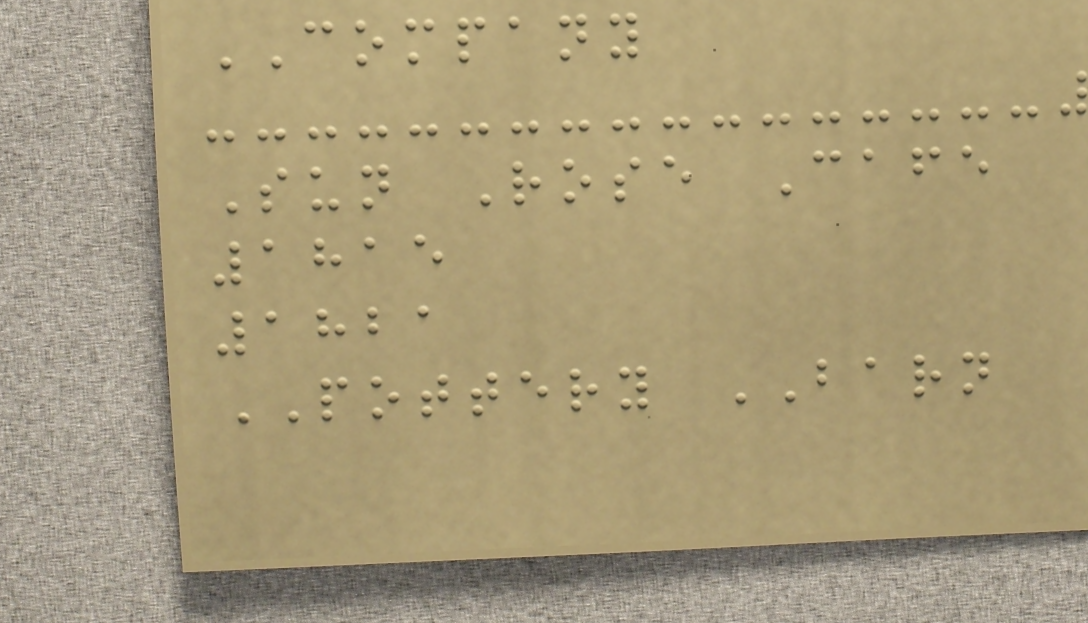COMPANY
Sun Rose Cafe
1815
1821
POTTERY BARN
